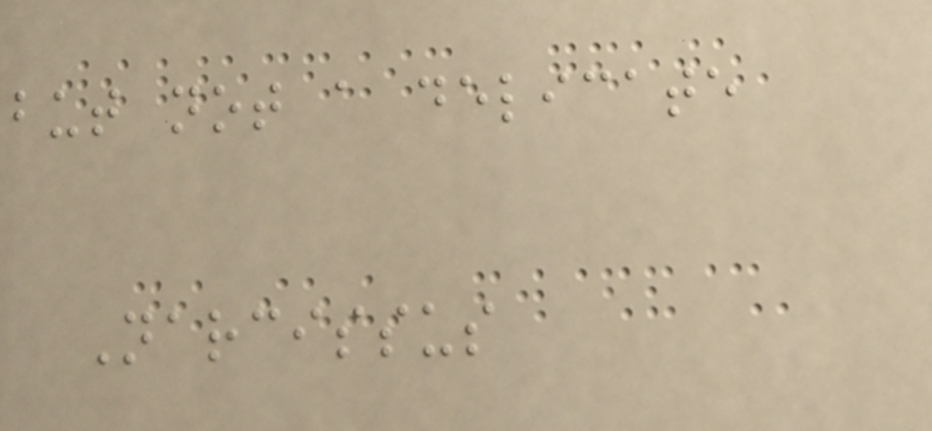but not a delicate
Narcissus
